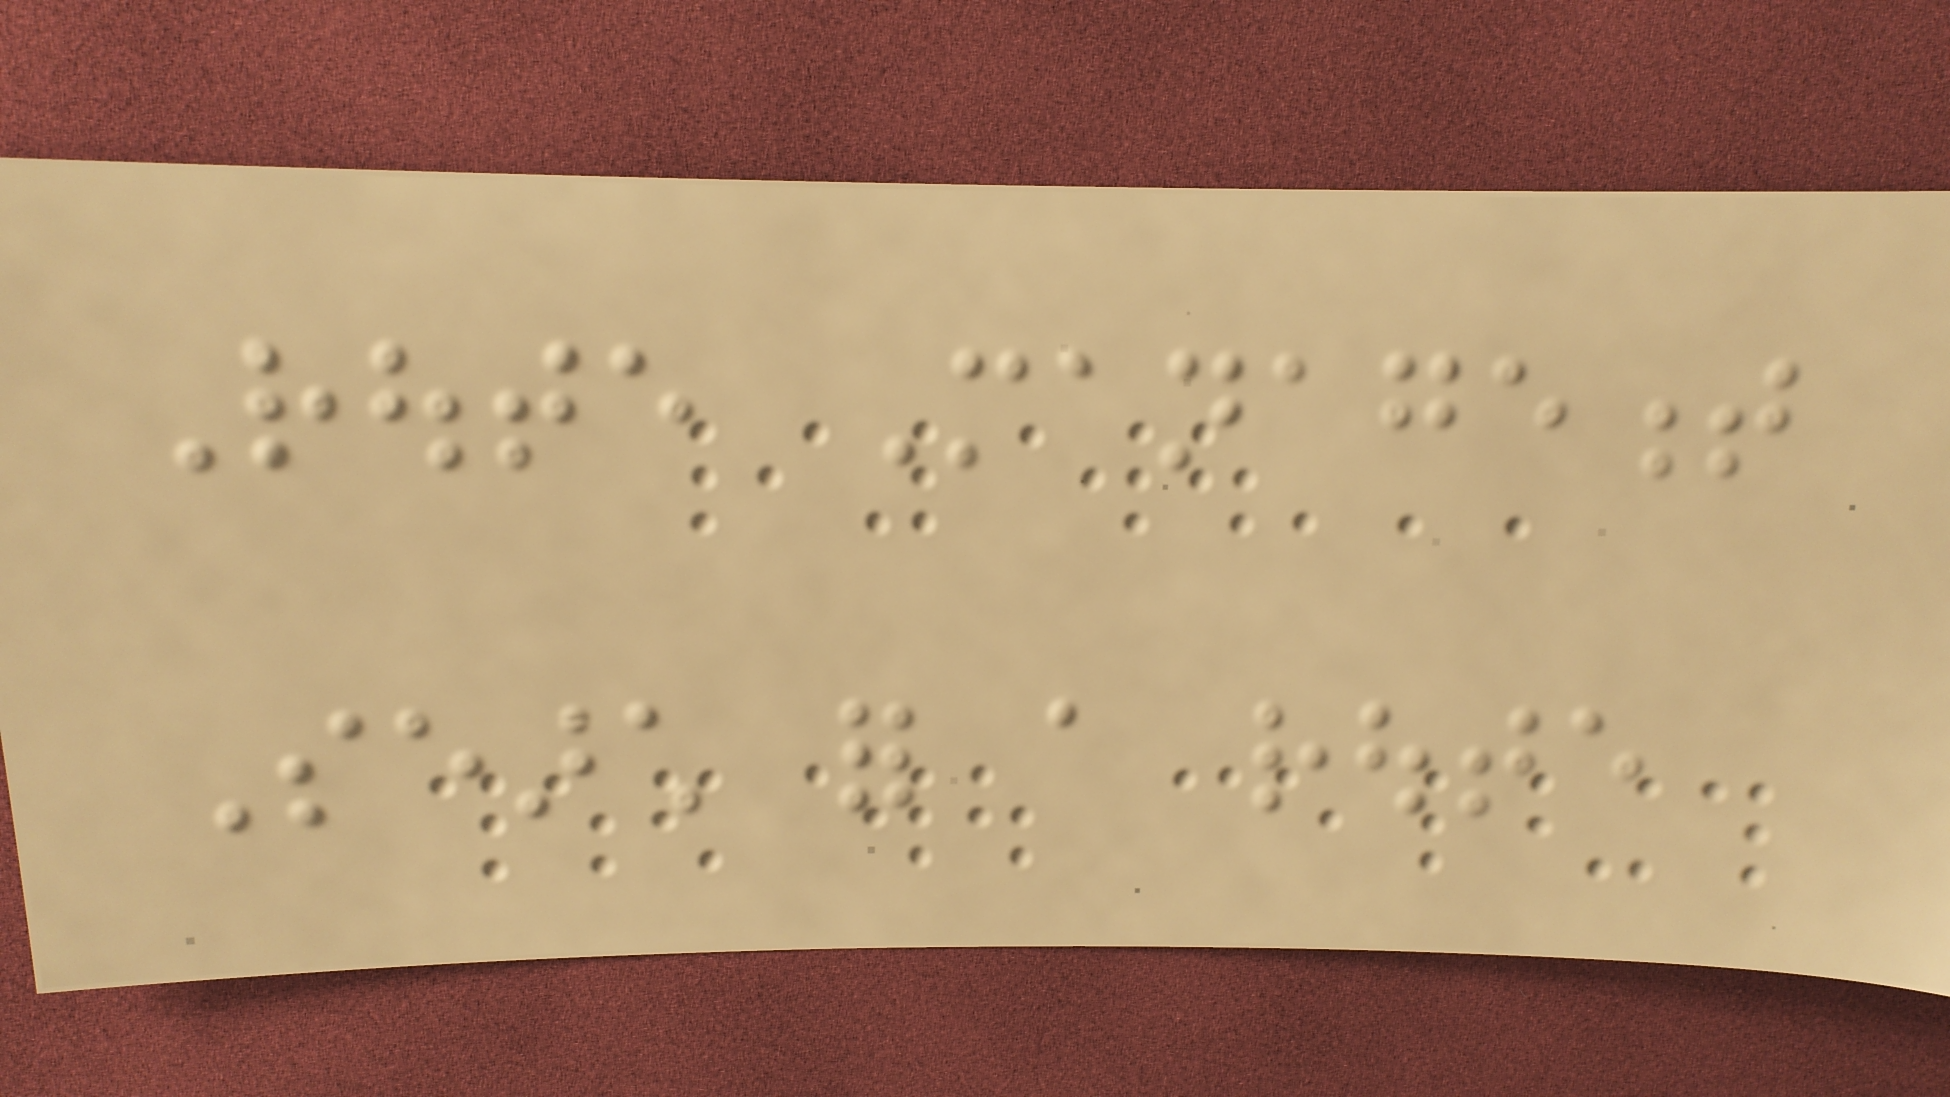Route Management
Search for a route
